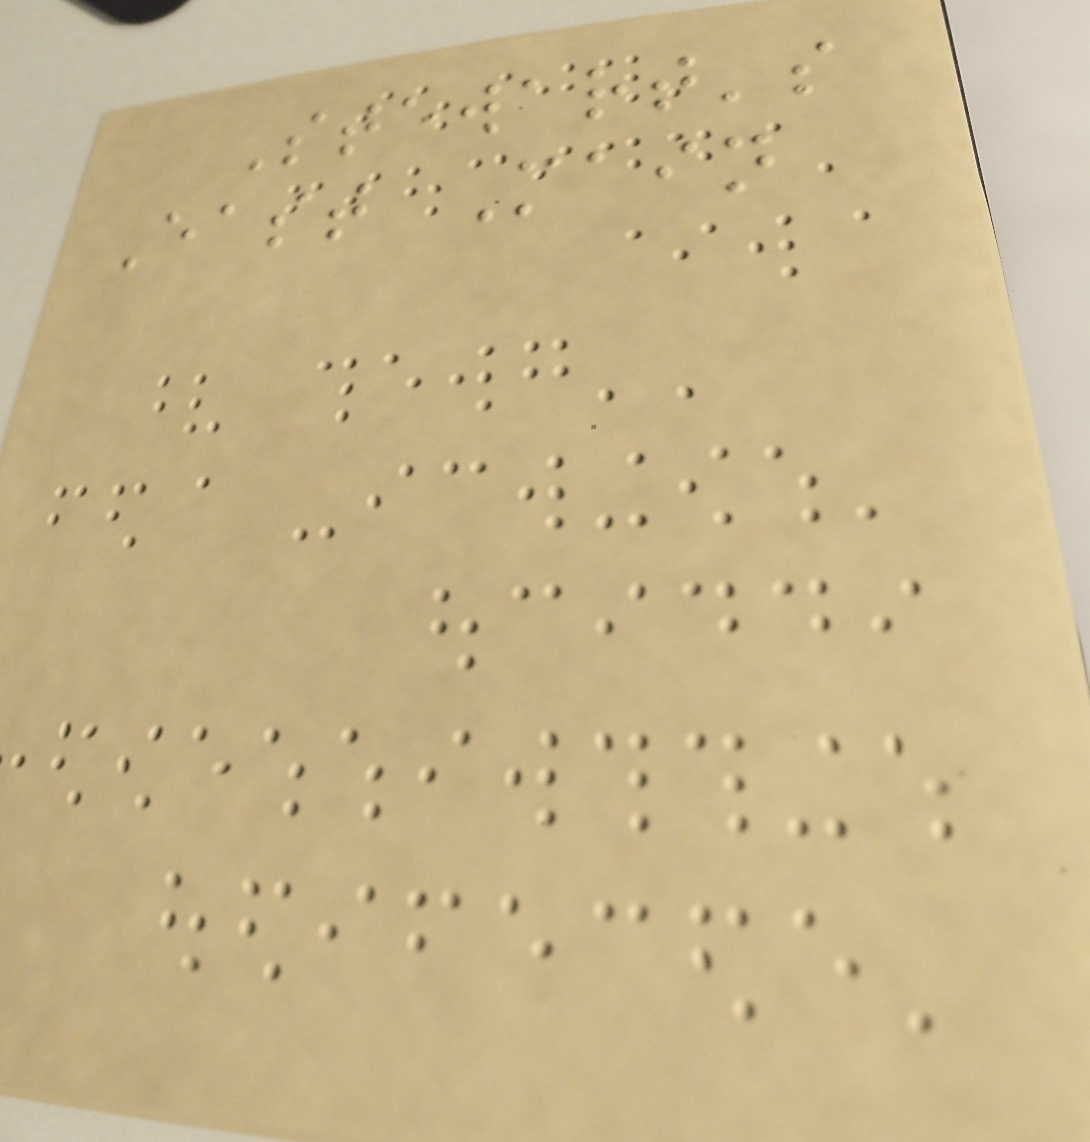Stewart's
East Main
